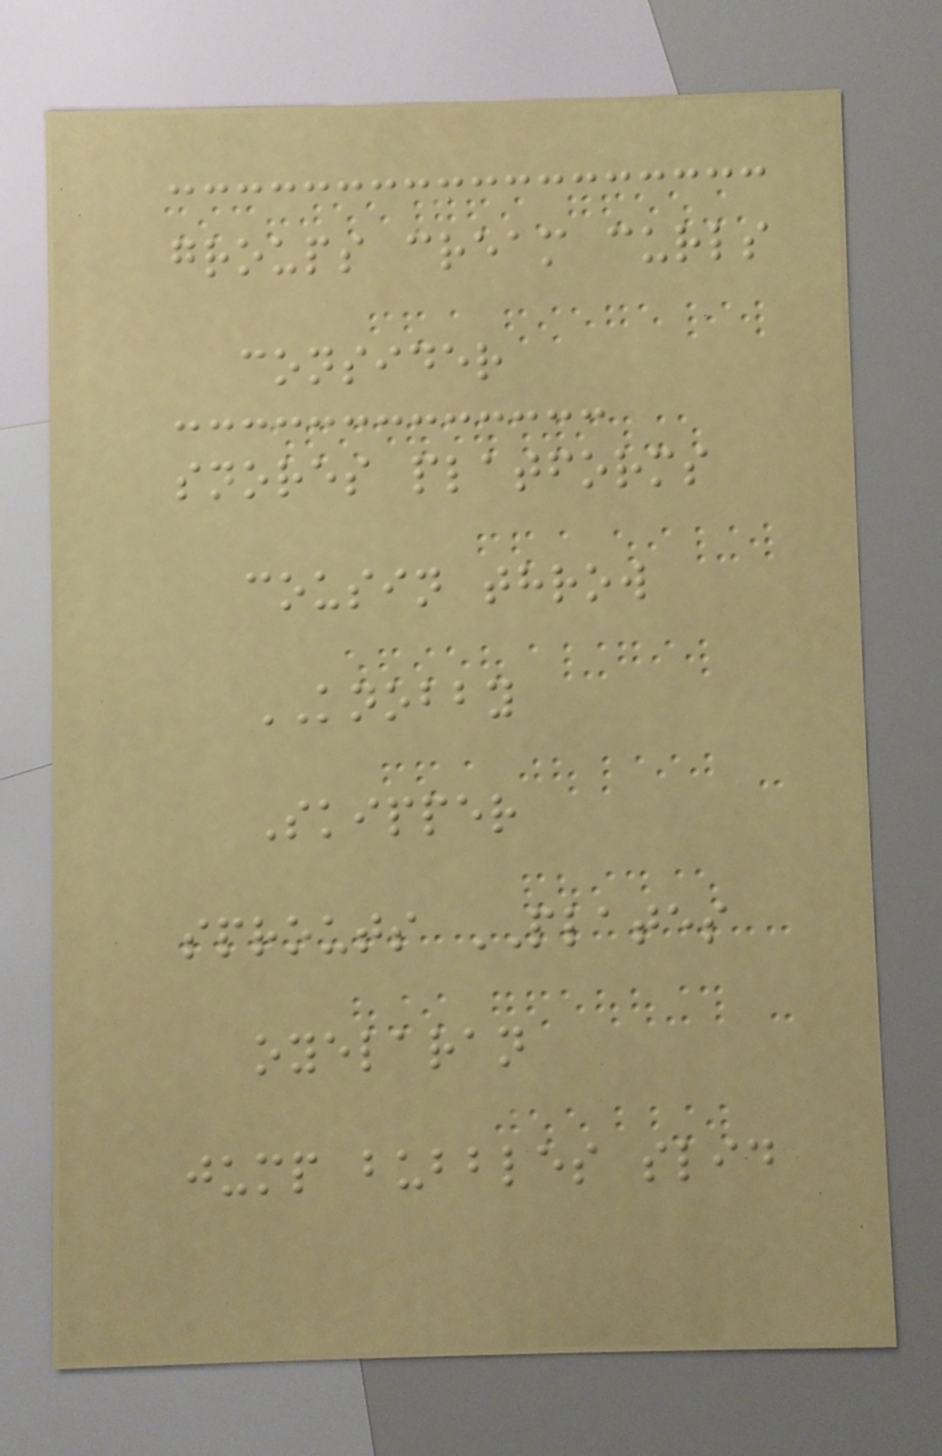groups cream curls
consider
snores platforms
cousin throw
KNOBBY
Skipper
sprouts PLATES
oyelaran
jump bubbles slid
